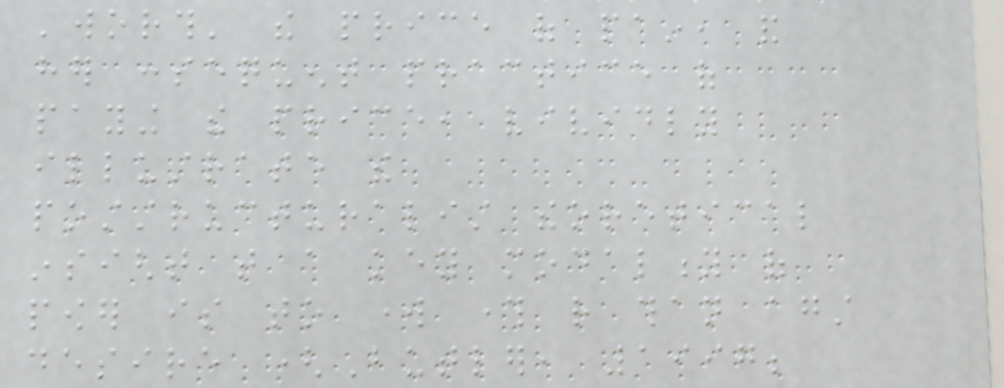'worth' the price of pain, and
her consequent practice of
paying the price, vividly
illustrate the
poststructuralist theoretical
insight that a key modality of
power is to work through rather than against
desire (Butler, 1997;
